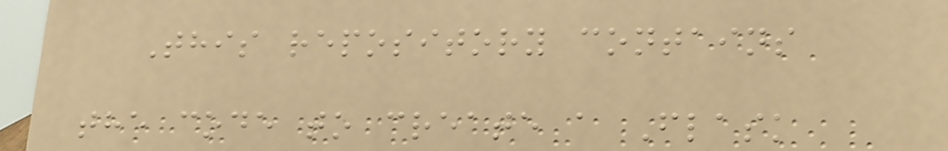This repository contains
the code to create a Flask
